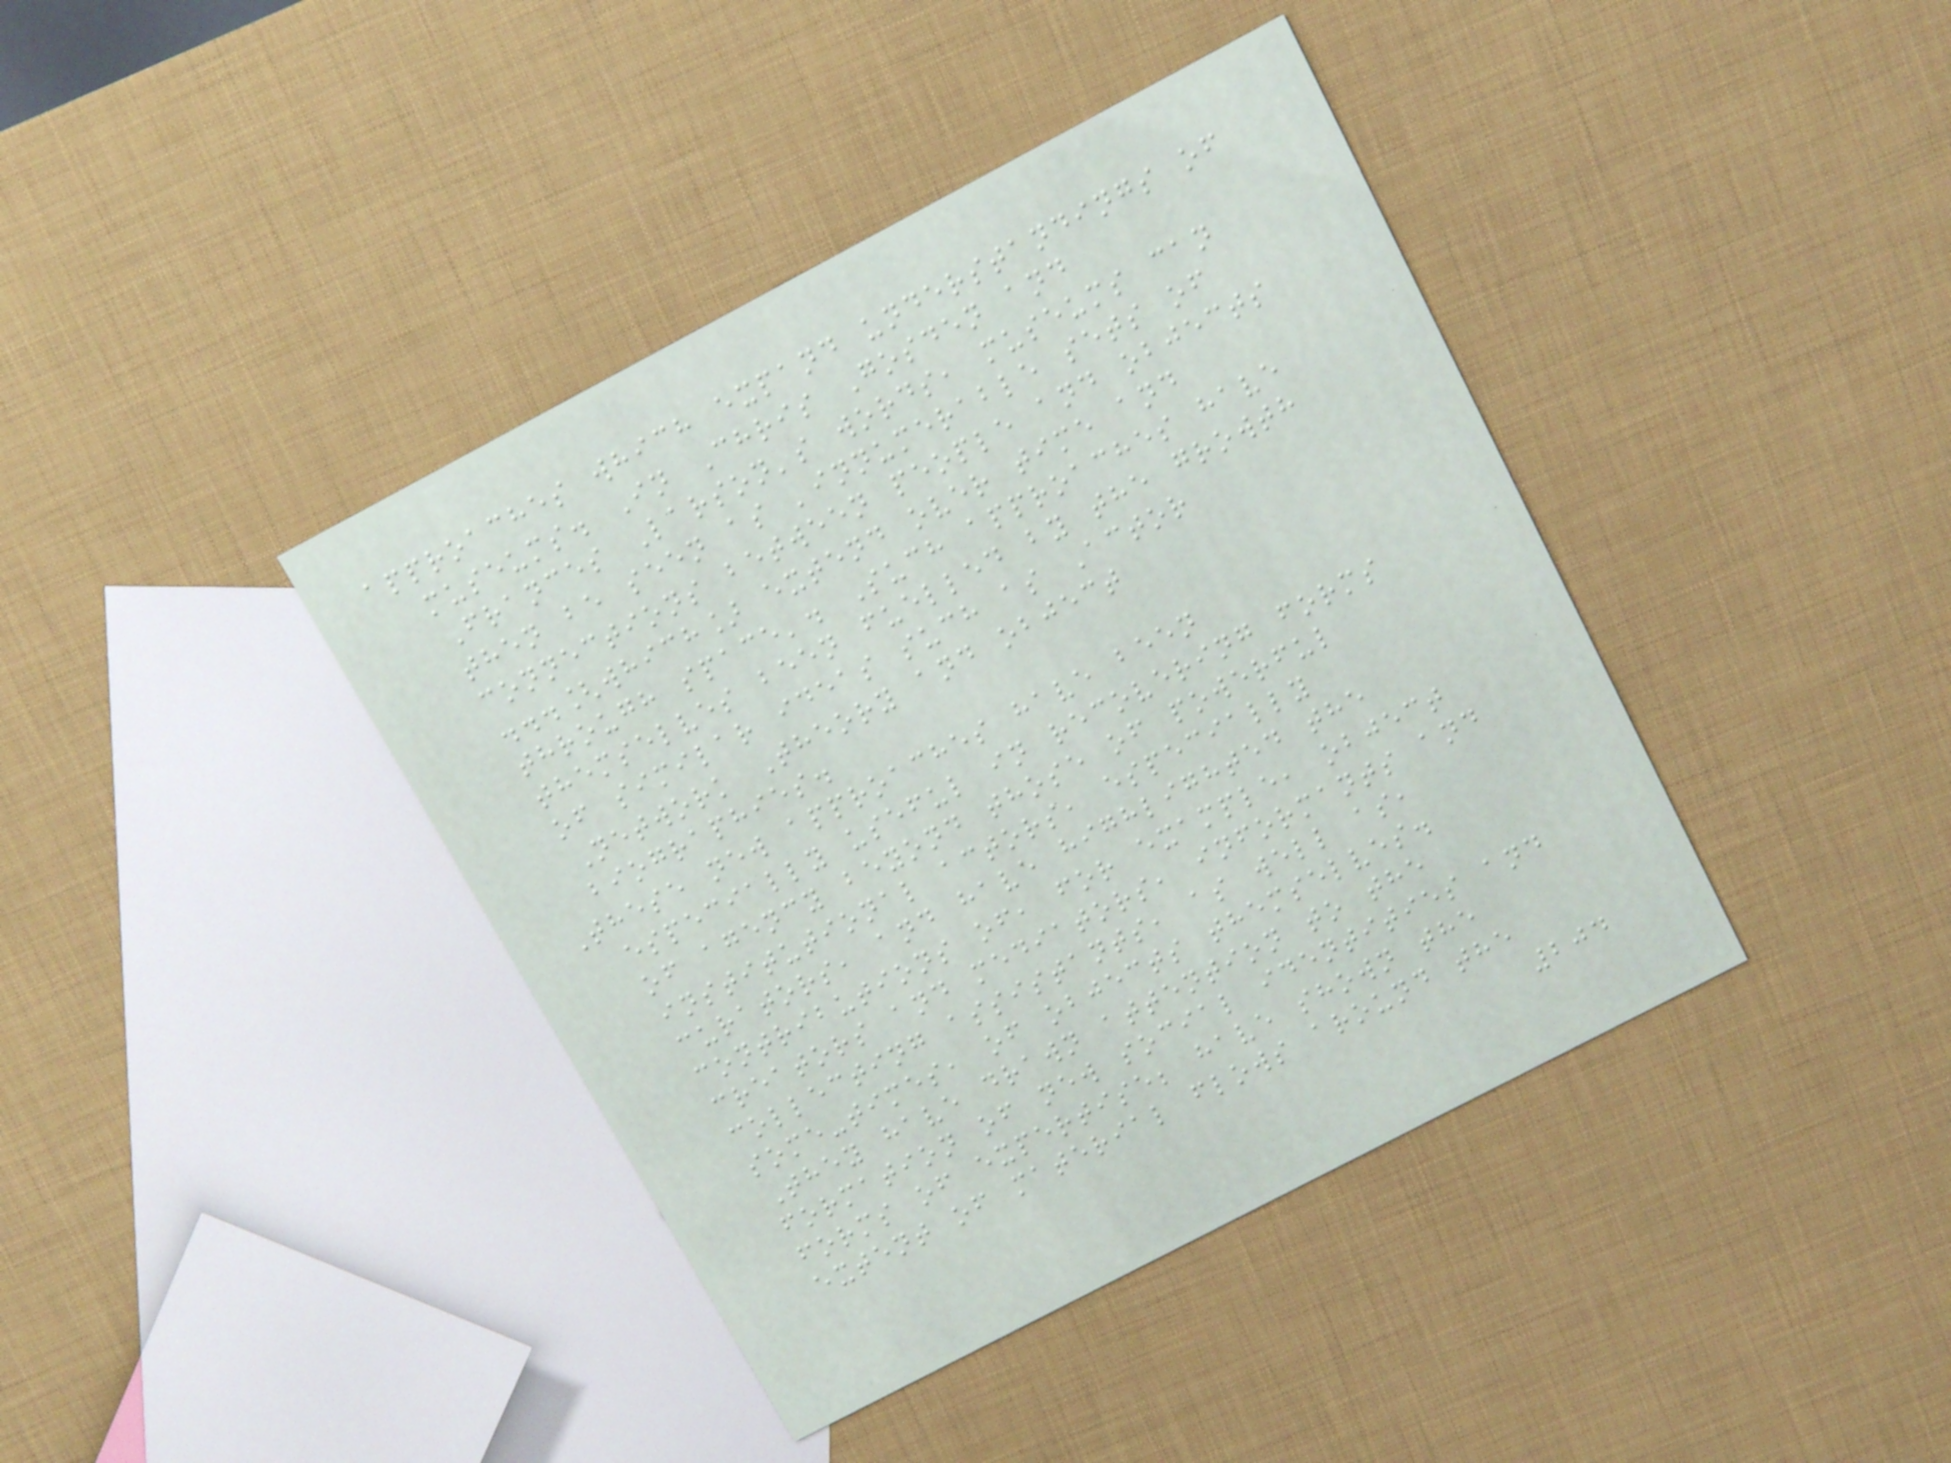approaches which expand understandings of
museums. In Chris Gosden and
Frances Larson's words, museums can
then be seen as 'innumerable sets of
connections between people and objects
...[which] extend over time and
through space'. Such approaches have
themselves been fuelled by the growth
of similar ideas such as Actor
Network Theory and object
biographies.
These new approaches have been
especially useful in recovering forms
of agency beyond those of powerful
institutional actors, especially
curators, and have highlighted the
contributions of, for example, object
creators and mediators, informants and
collecting assistants, as well as,
some-times, of objects themselves.
They have drawn attention to the
formation of new social identities and
forms of expertise; have shown the
extent of material flows around the
204
